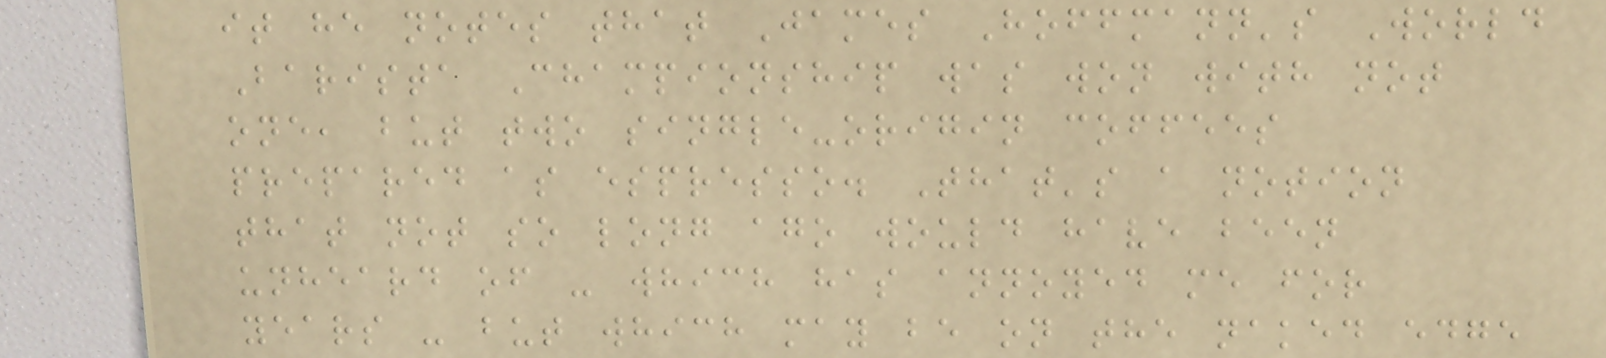it he notes that James Hoffmann's World
Barista Championship was won with not
one, but two single-origin coffees
prepared as espresso. That's a notion
that not so long ago would have been
unheard of - which has annoyed me for
years - but which may be on the naked edge
